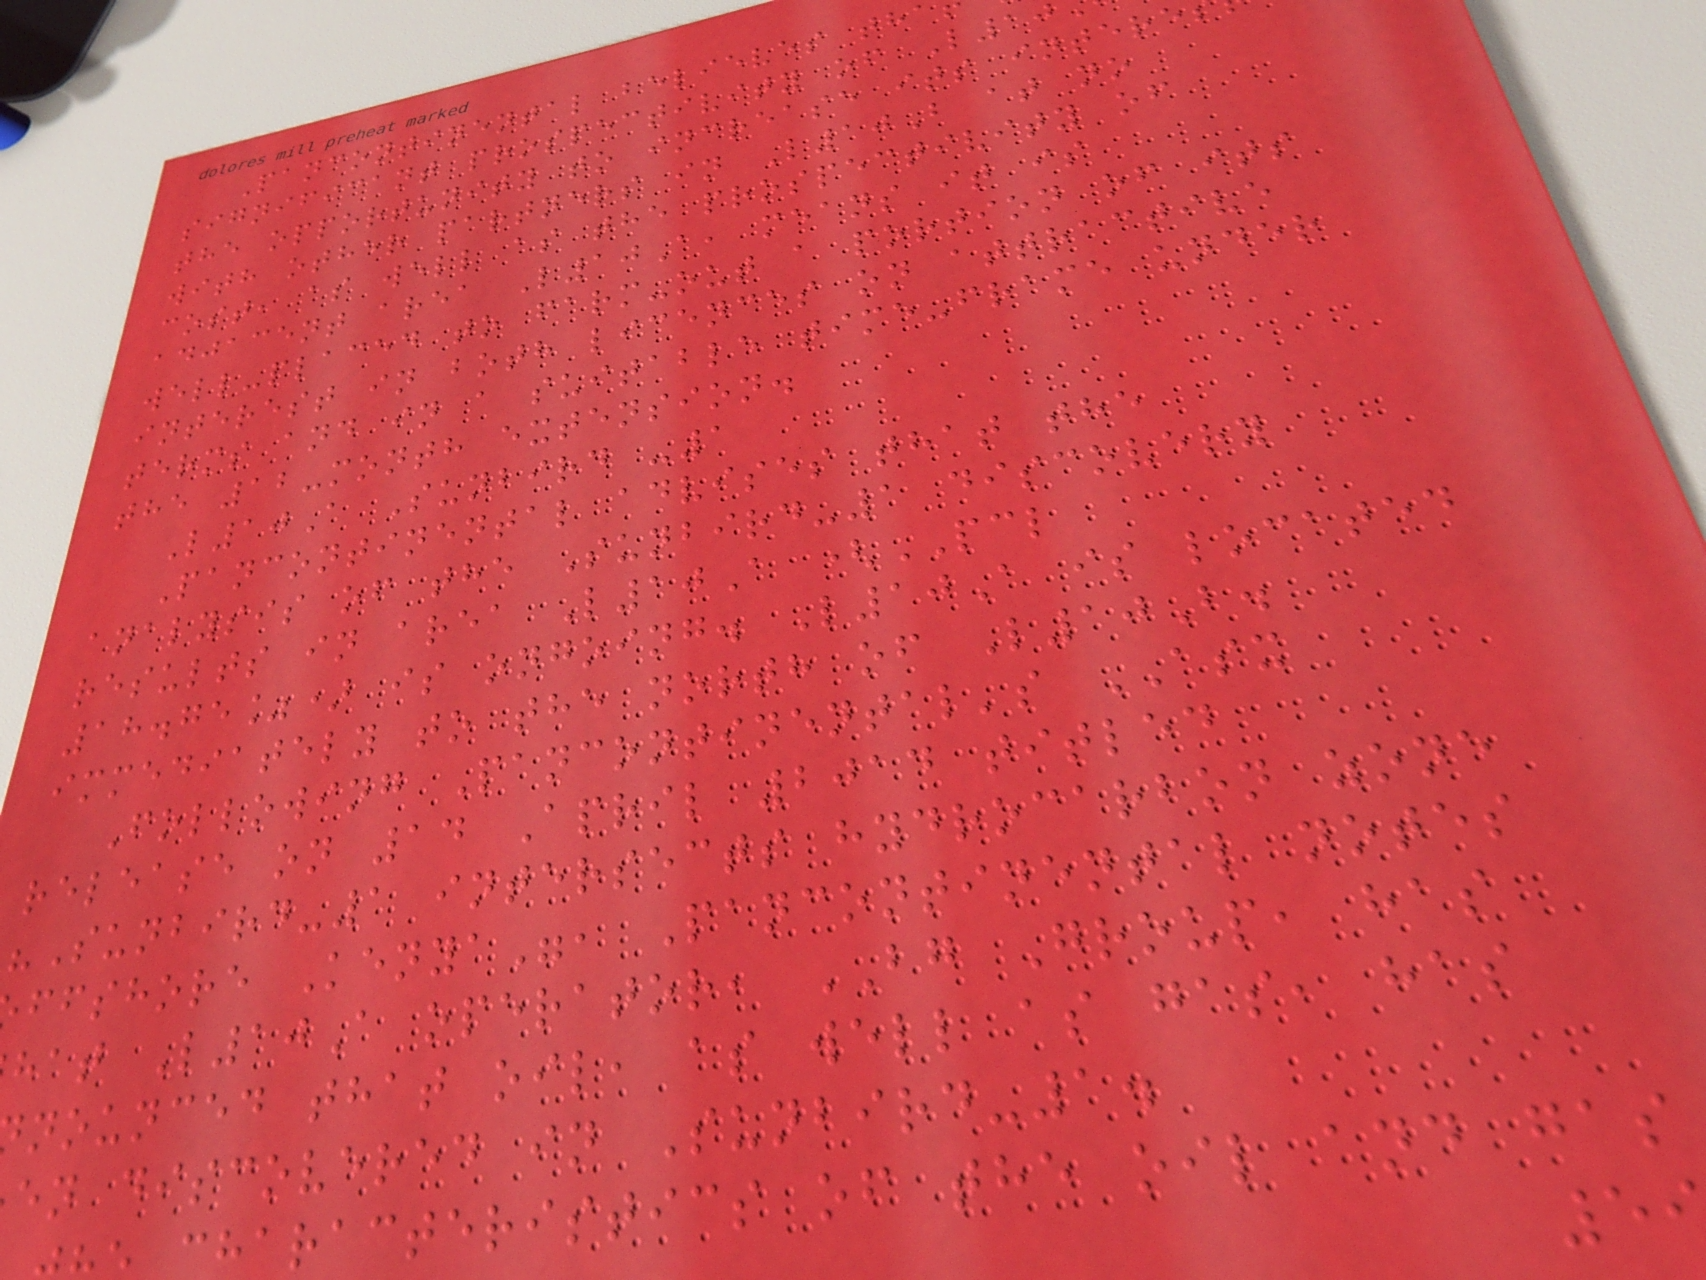Pancontinental believes th
significant prospectivity of L10
the opportunity to increase its intere
with other partners in L10B at no
cost, as well as the prospectivity of
adjacent area L10A, means it is
well-placed to farm-out a portion of its
interest in both licences on attractive
terms and in a suitable time-frame under
the 12-month extension.
L10A Sunbird -1
Pancontinental advises that the
analysis of the Sunbird-1 discovery
results in area L10A (PCL
18.75%) is ongoing. L10A is located
immediately to the north of L10B.
Following Pancontinental's ASX
release on 14 April 2014 titled
"Sunbird-1 intersects hydrocarbon zone
ffshore Kenya", Pancontinental notes
hat L10A operator, BG Group, has
nounced that oil, as well as gas, has
en discovered in Sunbird-1.
haracteristics of the oil and gas
